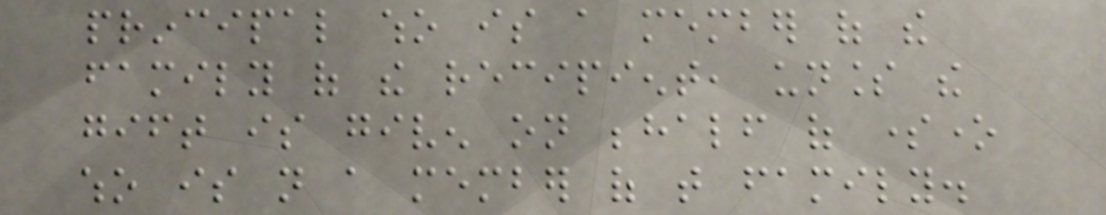principal who is a member of the
family of the recipient, unless the
gift is given on behalf of someone
who is not a member of that family.
